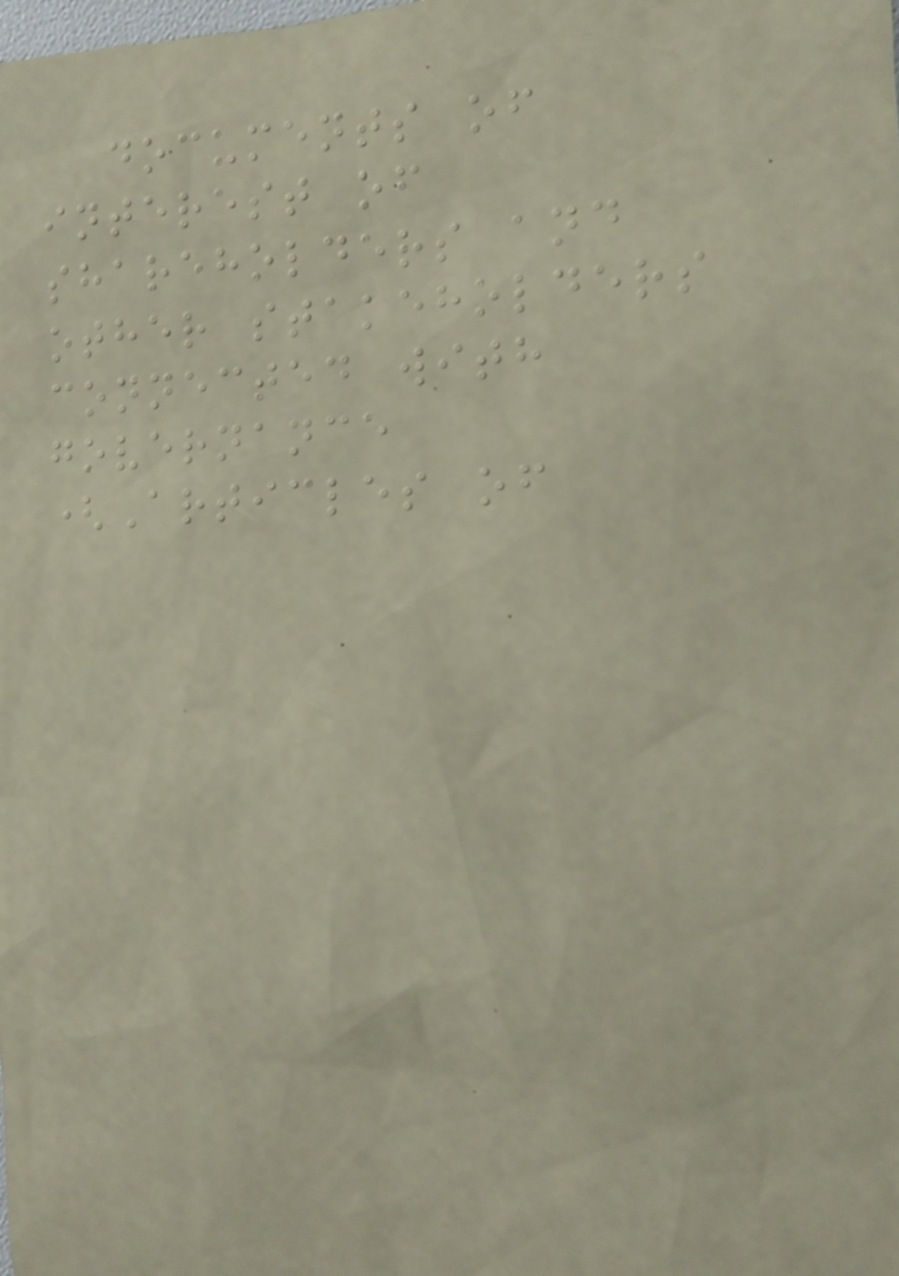documents of
interest of
shareholders and
other stakeholders
connected with
governance
(Articles of
